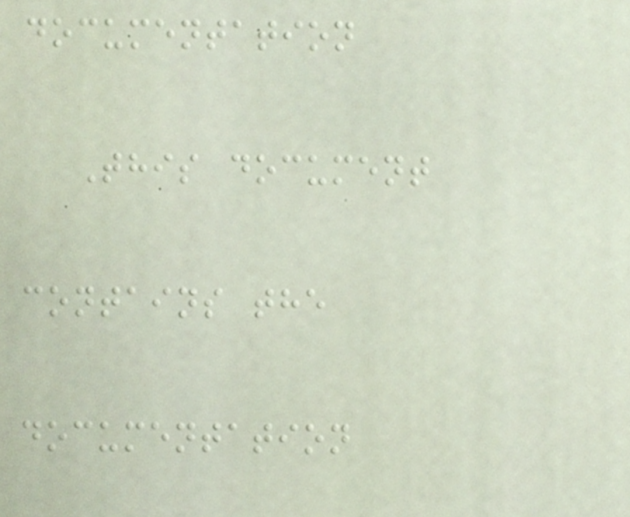documentation
This document
contains the
documentation
